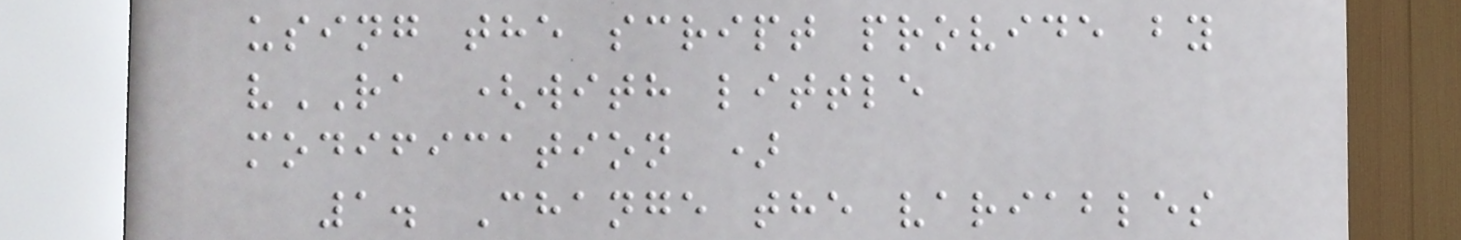using the script provide by
vRA (with little
modification )
1. Change the variables
